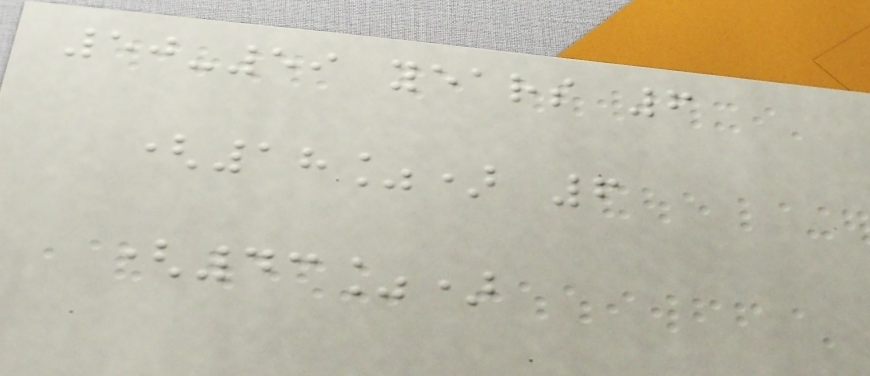50-59 years 6
(18%) 6
(43%)
